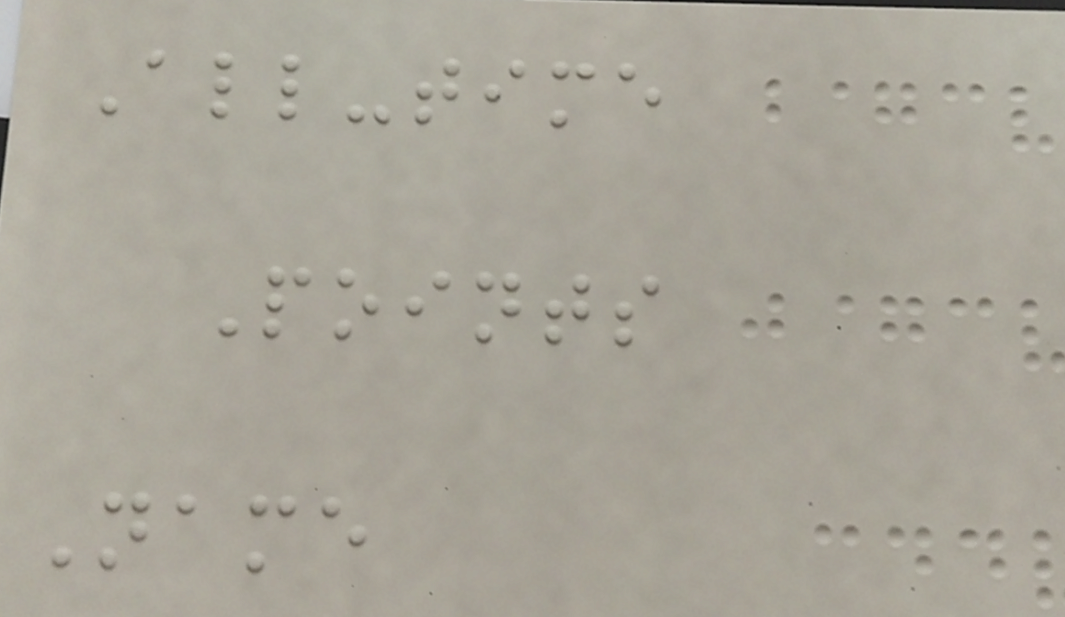All-time
Points
Name
